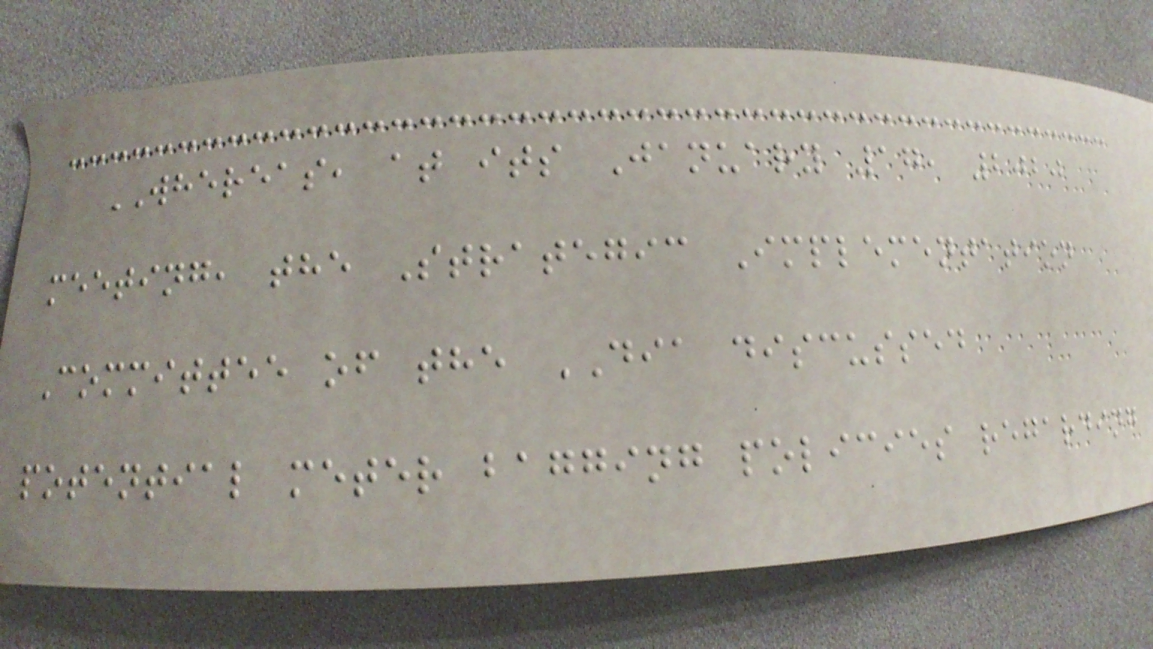WHEREAS, at its January 17, 2020
meeting, the Strategic Implementation
Committee of the DIA discussed
potential meter bagging policies regarding
